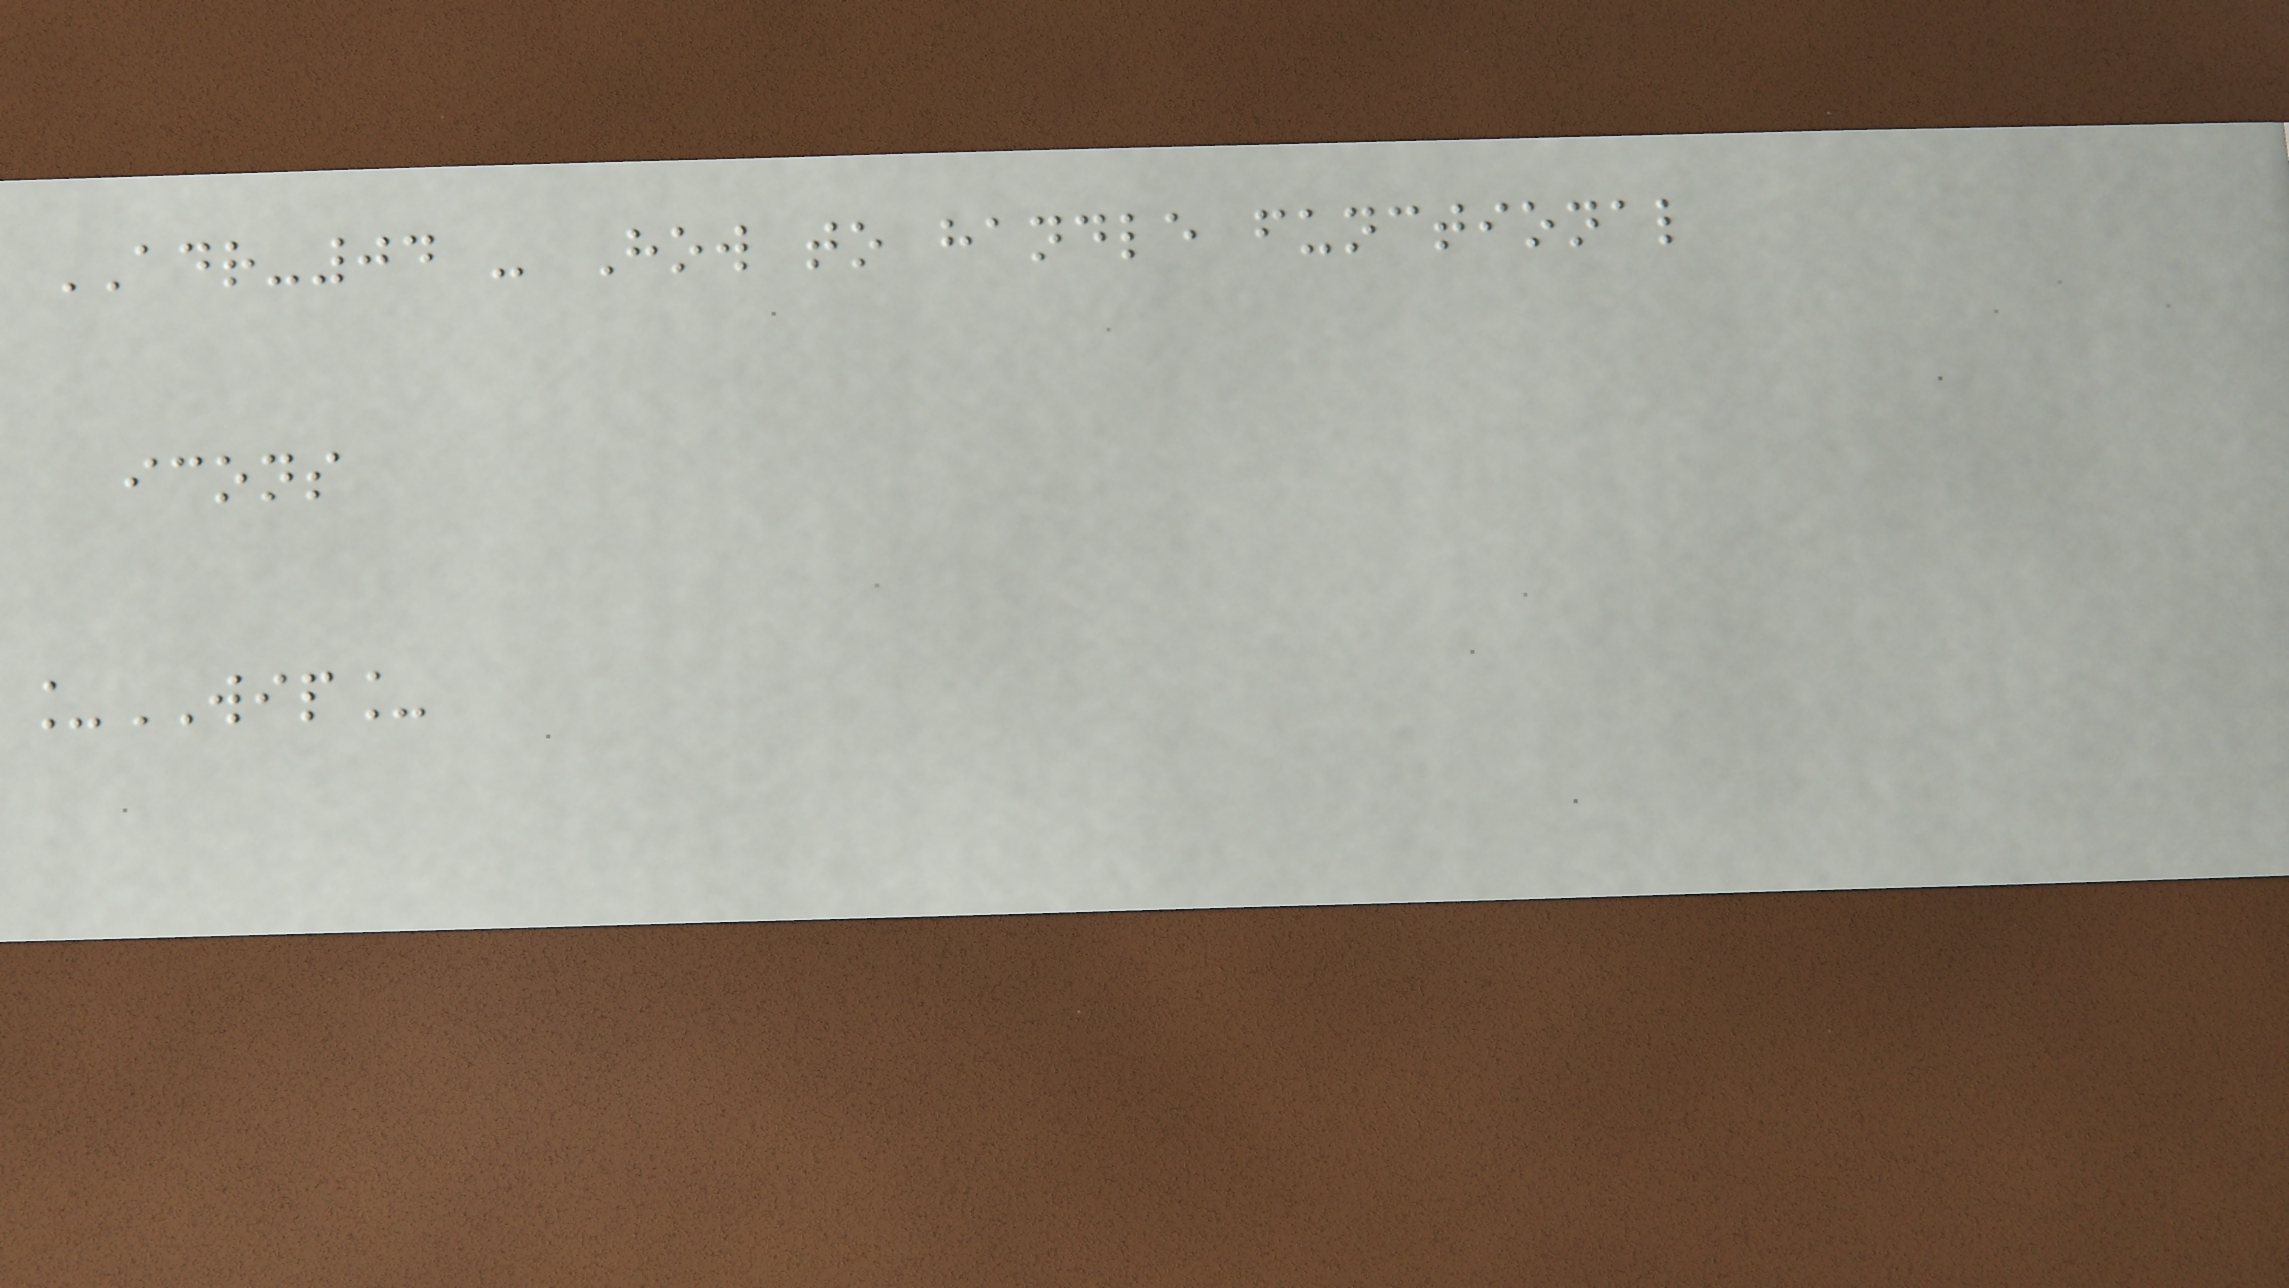ADR-04 - How to handle functional
icons
_WIP_
